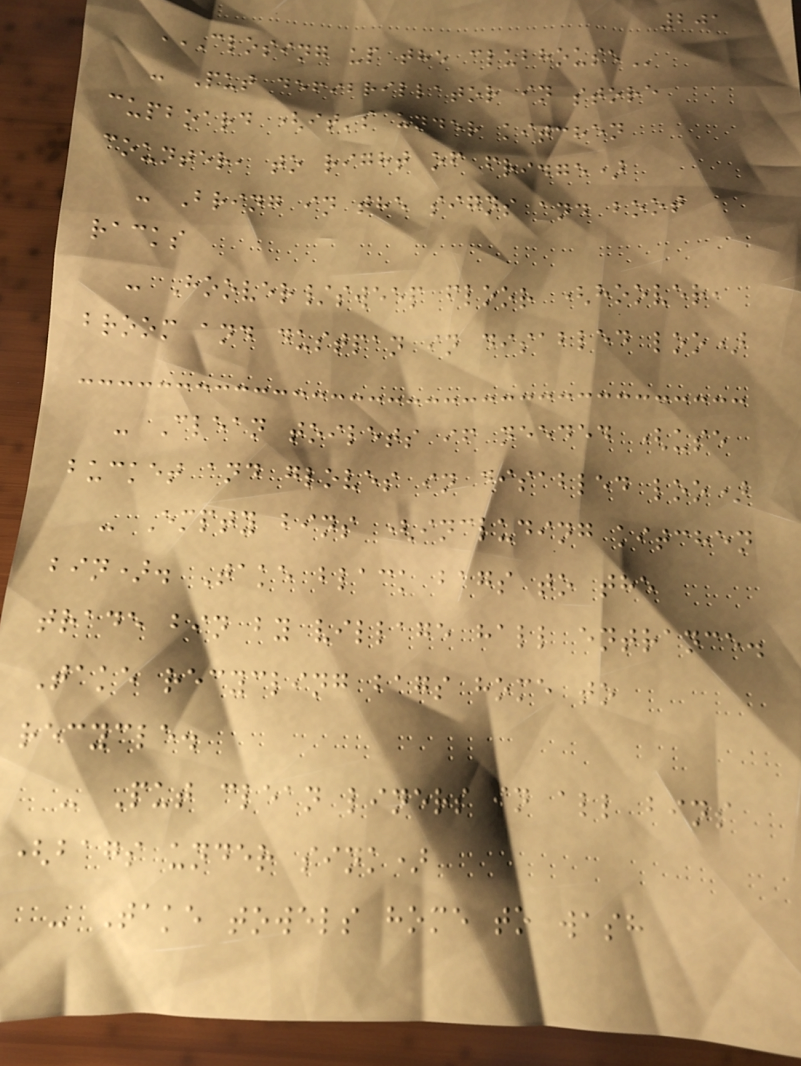201
CLOSING UP THE CLUBHOUSE
- Put defibrillator in store
cupboard (it's under kitchen
counter, to right of fridge)
- Bring in the signs and boot
racks
- Hoover/sweep floor (hoover,
broom and dustpan in disabled loo)
- Clean toilets if needed (use
bucket and gloves in disabled loo)
- Empty bins (including kitchen
bin). Take black bags to the
trade bin by village hall entrance.
Take recycling bags home to
recycle.
- Put clean liners in all bins
(bags under sink)
- Take towels home to wash
